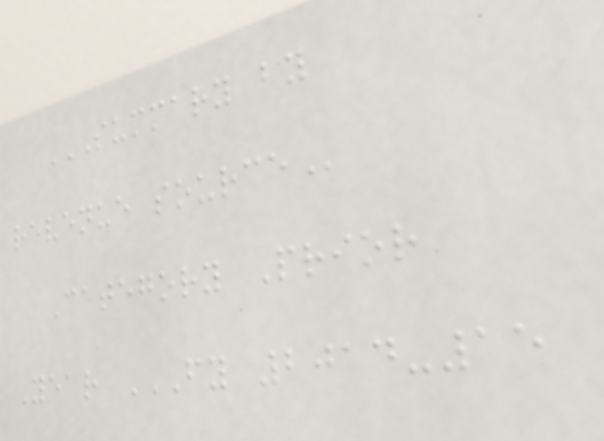SUMMARY BY
REVENUE SOURCE
Category Prior
Year FY 2014-15
